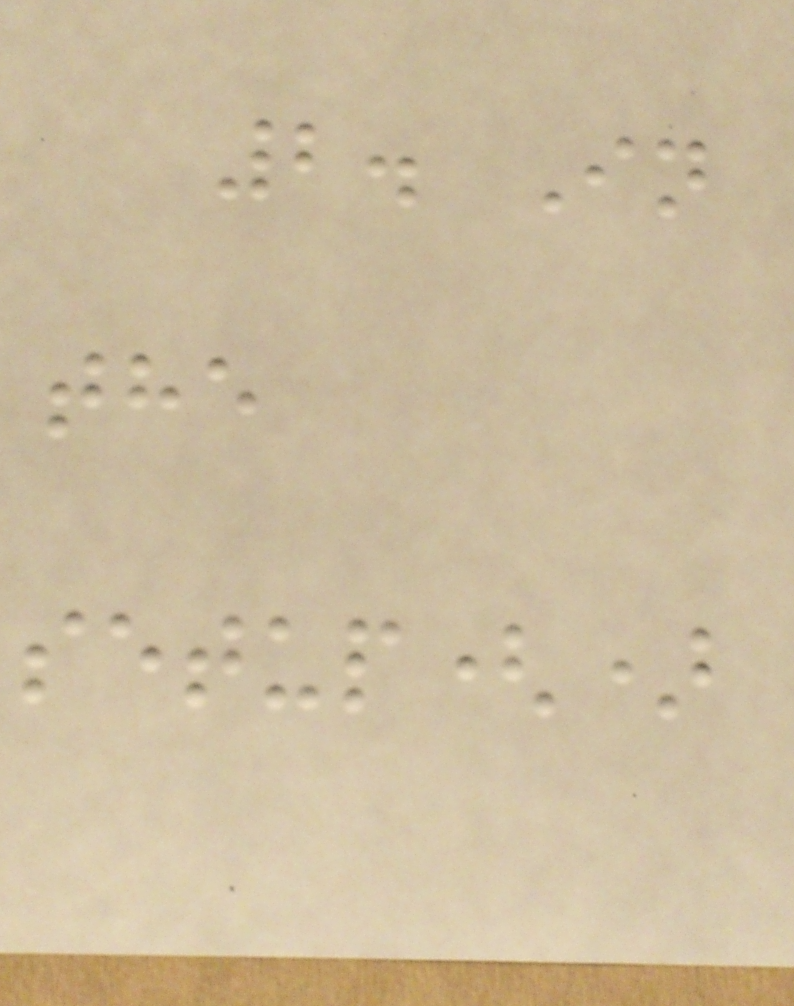2. In
the
setup()
